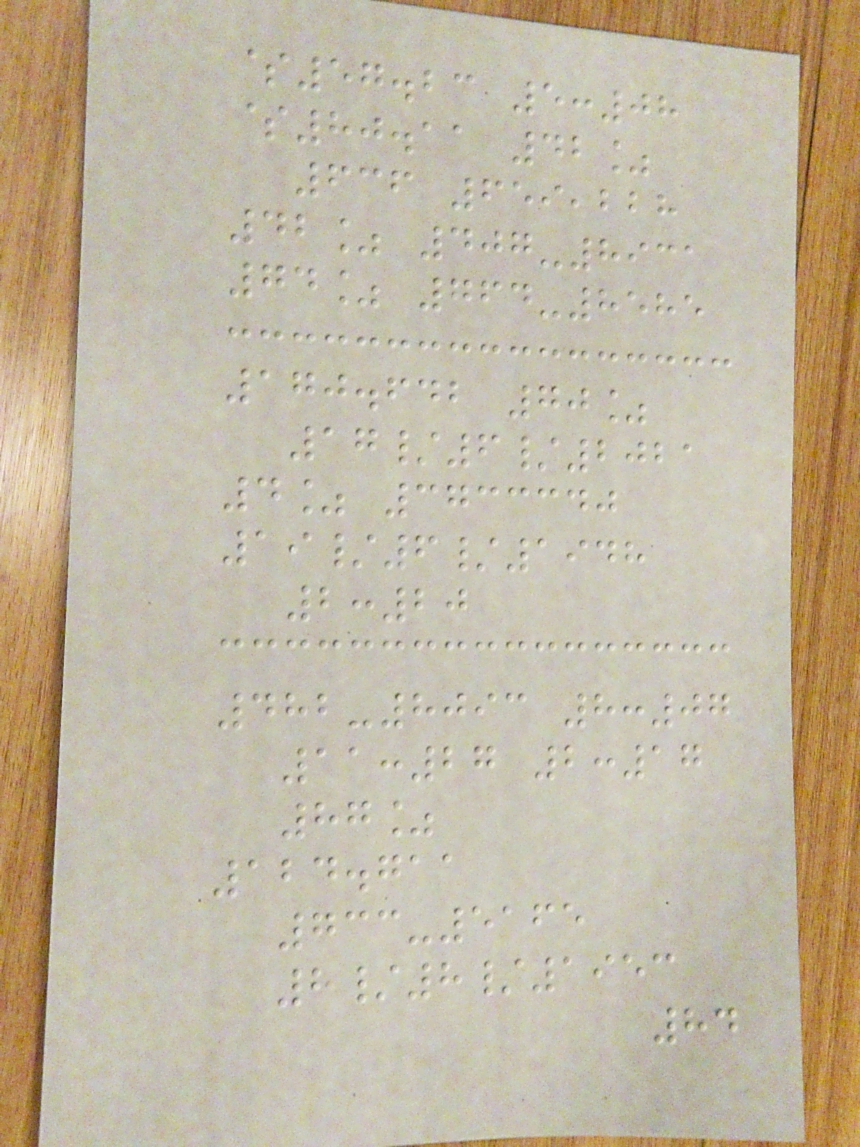$57.23 5:08
$80.11 42%
636 659,228
42% 407-8931
74% 764-8585
170.642 70%
17/6/2021
4% 3733340
19/6/1948
2:20
482-8093 8:07
11:27 2:17
87%
124.711
733-5165
8/8/1953
84
